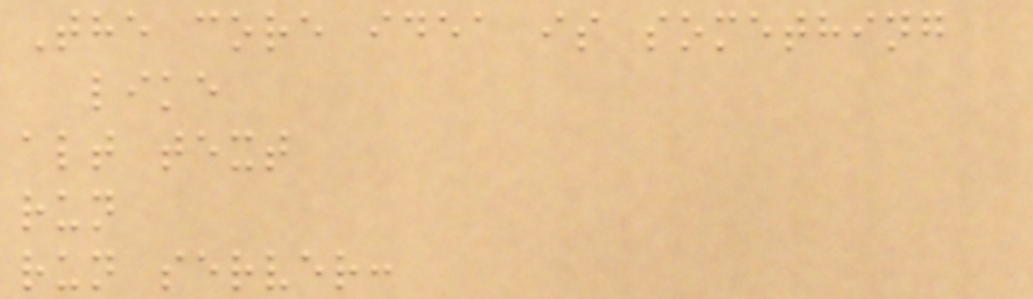The core idea is something
like
alt text
run
run server:
